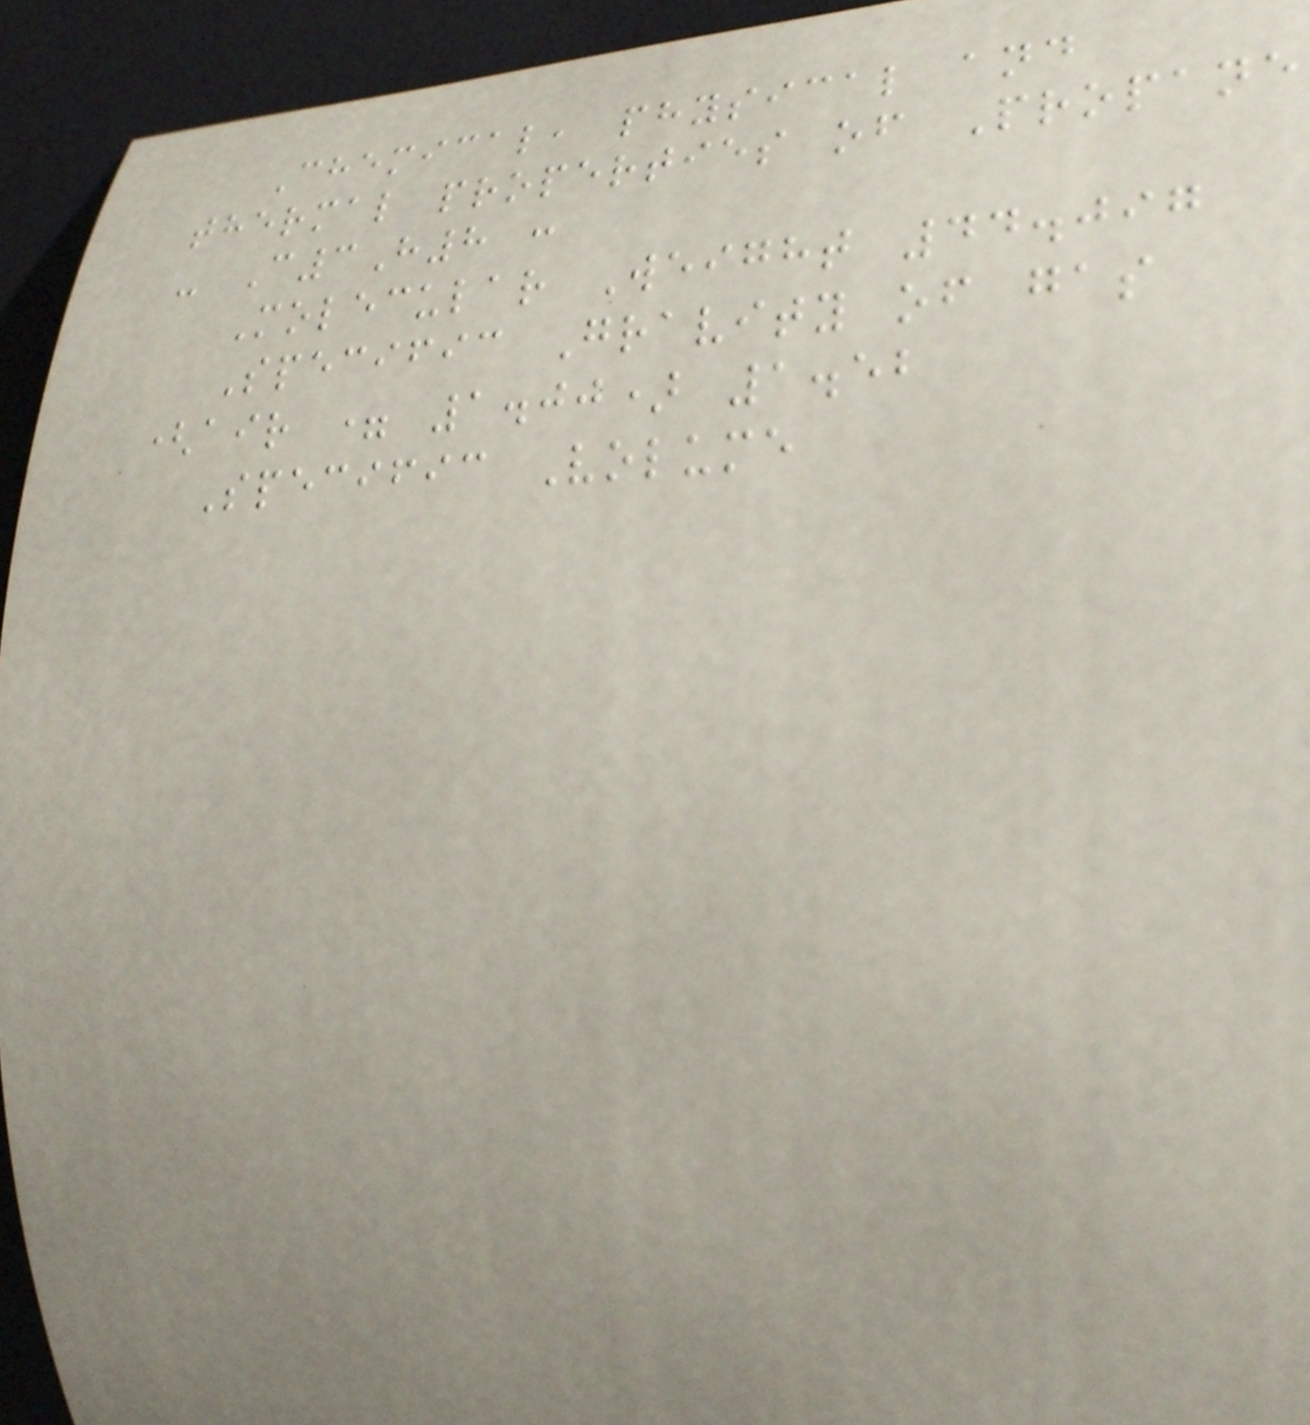Chemical, physical and
thermal properties of Propane
- C3H8 :
Molecular Weight 44.097
Specific Gravity of gas
(air = 1.00) 1.52
Specific Volume
